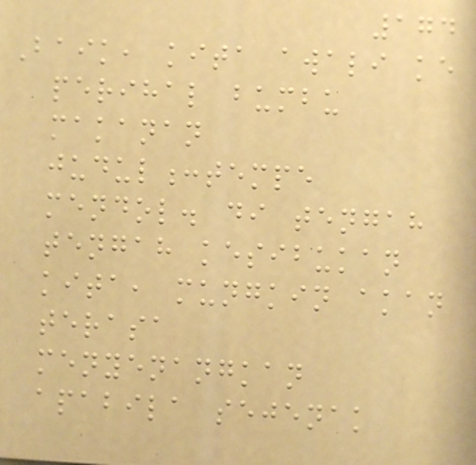174
Baik, kita awali ke
perihal bumbu
makanan
judul:tempe
mendol. di tengah
tengah kesibukan
kita, mungkin akan
terasa
menyenangkan
apabila sejenak
